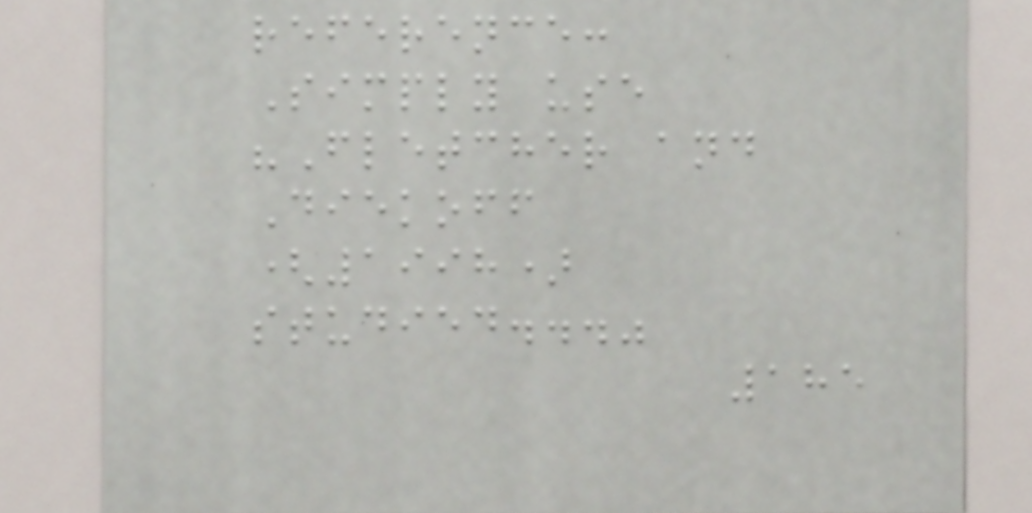reference:
Simply use
"Fletcher and
Diekoff
(1998)
studied..."
185
